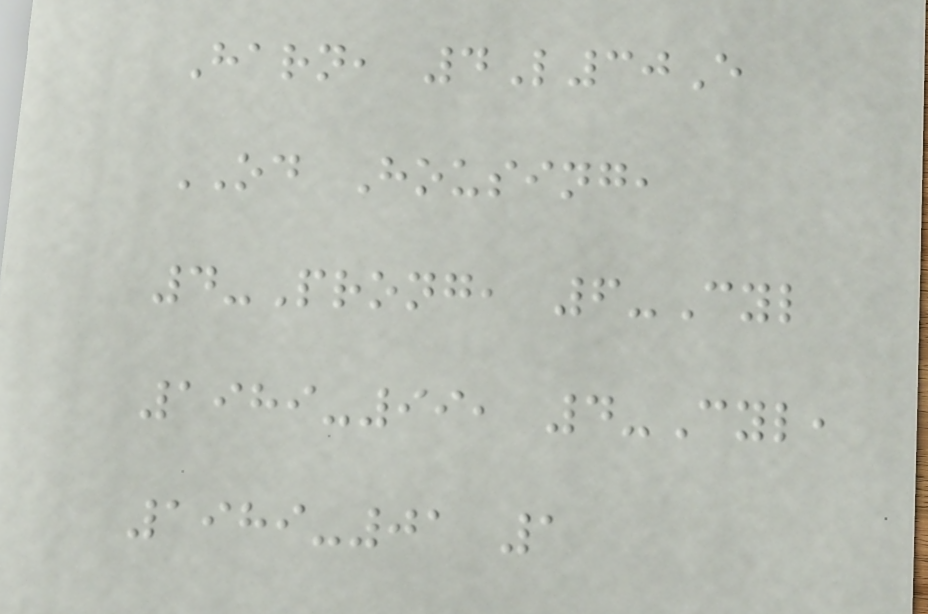Harn, 4L30E
OD Housing,
4-Prong, 6-Cyl
1989-99, 4-Cyl,
1989-01 1
